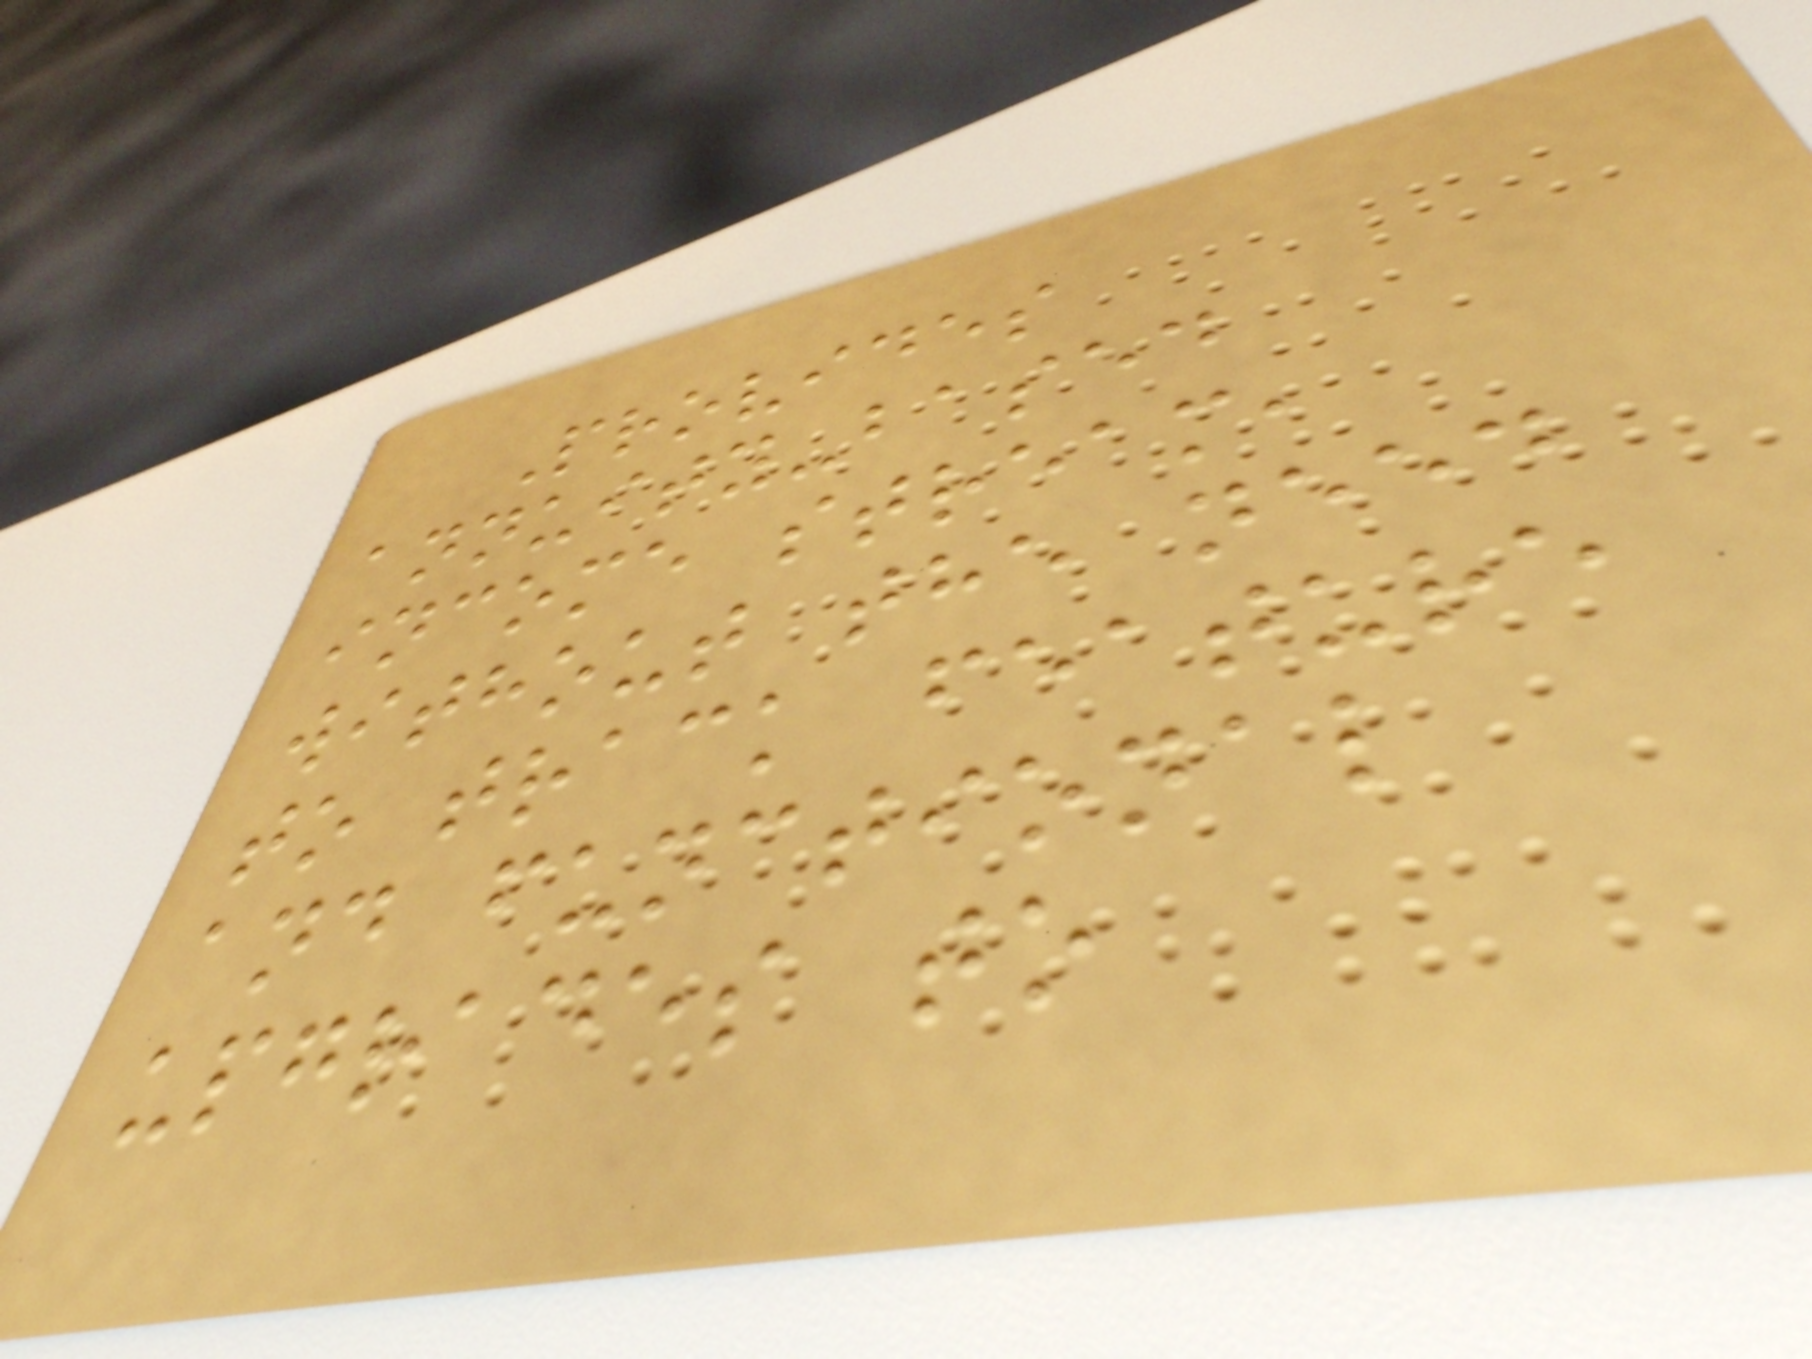Provides
annuity-based
income stream,
without the need
to track feature
and functional
upgrades to
